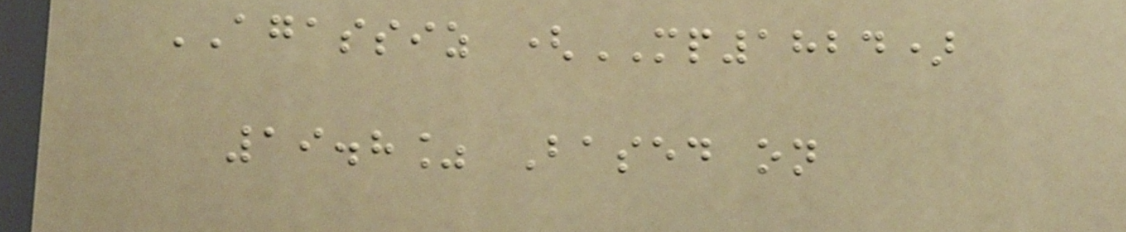AGASSIZ (MP1824)
19.8% Based on
